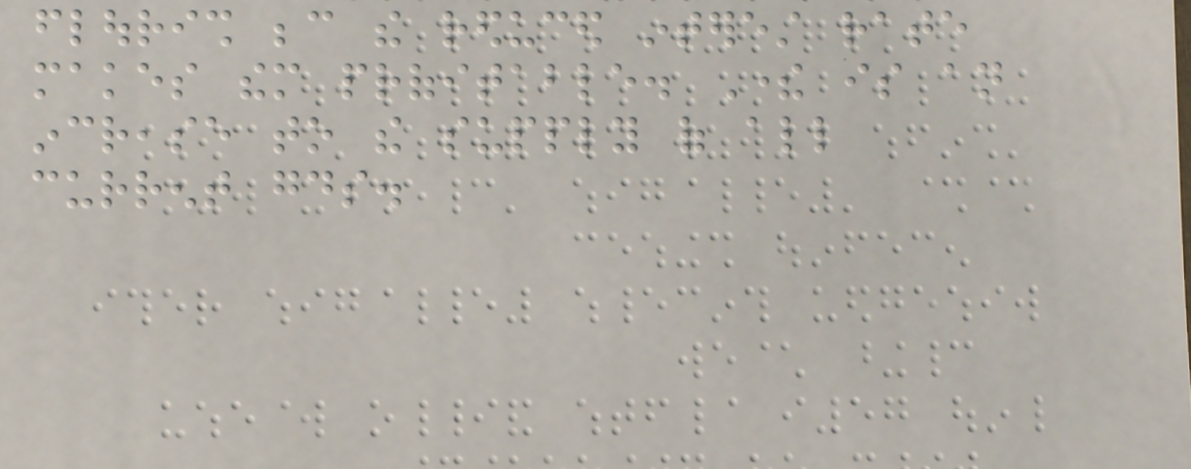flourish because the reduced interest rate
makes them profitable. There is an
increase to the supply of all
current goods.
